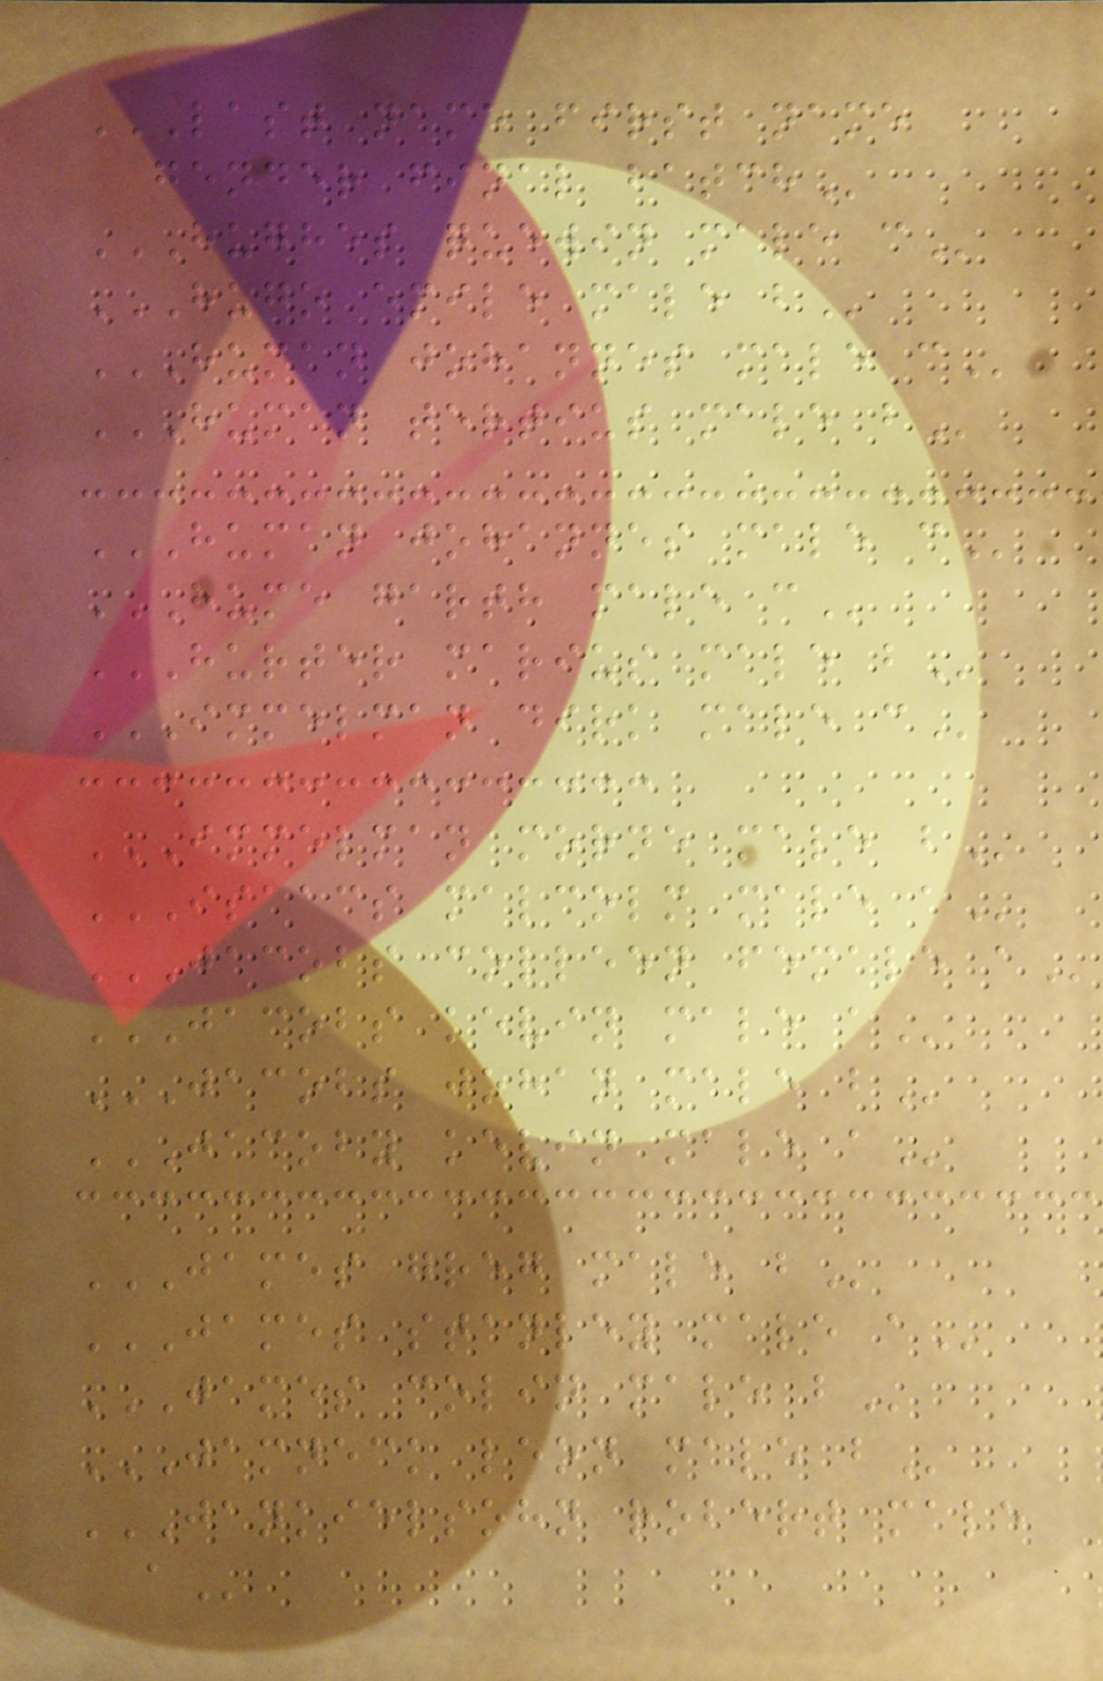LAST NAME FIRST NAME
GENDER FINAL BATCH
HUGHES QUEWIN MALE C
HUGO EMILE MALE B
HUMAN JOHANNES MALE C
HUMAN TERTIUS MALE B
HUMAN JOHANNES MALE C
HUME GARTH MALE C
HURTER MARIUS MALE B
IMMELMAN DIRK MALE C
IMMELMAN MORNE MALE B
ISAACS MALCOLM MALE A
JACOBS COLLEEN FEMALE A
JACOBS KEVIN MALE A
JACOBS JOHAN MALE B
JACOBY KEVIN MALE A
JAMES GREG MALE B
JAMES STANLEY MALE A
JAMES COLIN MALE B
JAMNECK LEON MALE B
JANKIELSOHN ROBERT MALE
A
